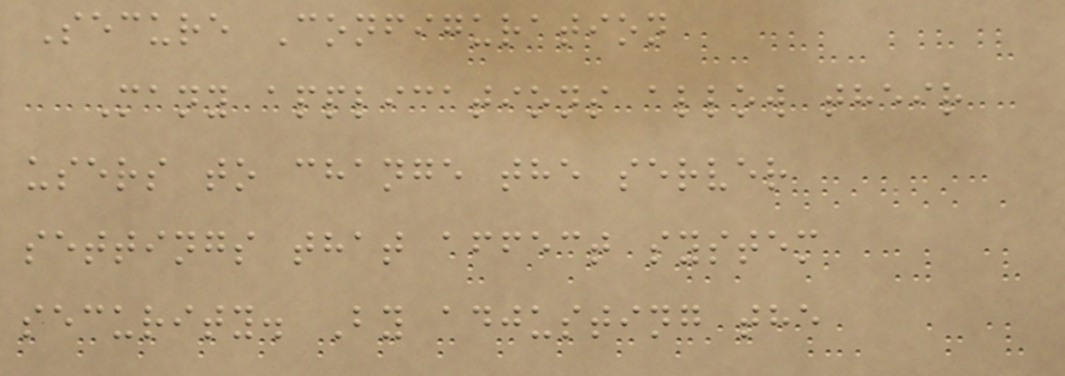Secure Configuration
Many applications allow their
users to change the server
settings that affect system
security. By adjusting the
